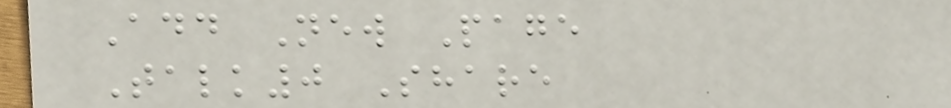Add New Page
Talk0 Share
